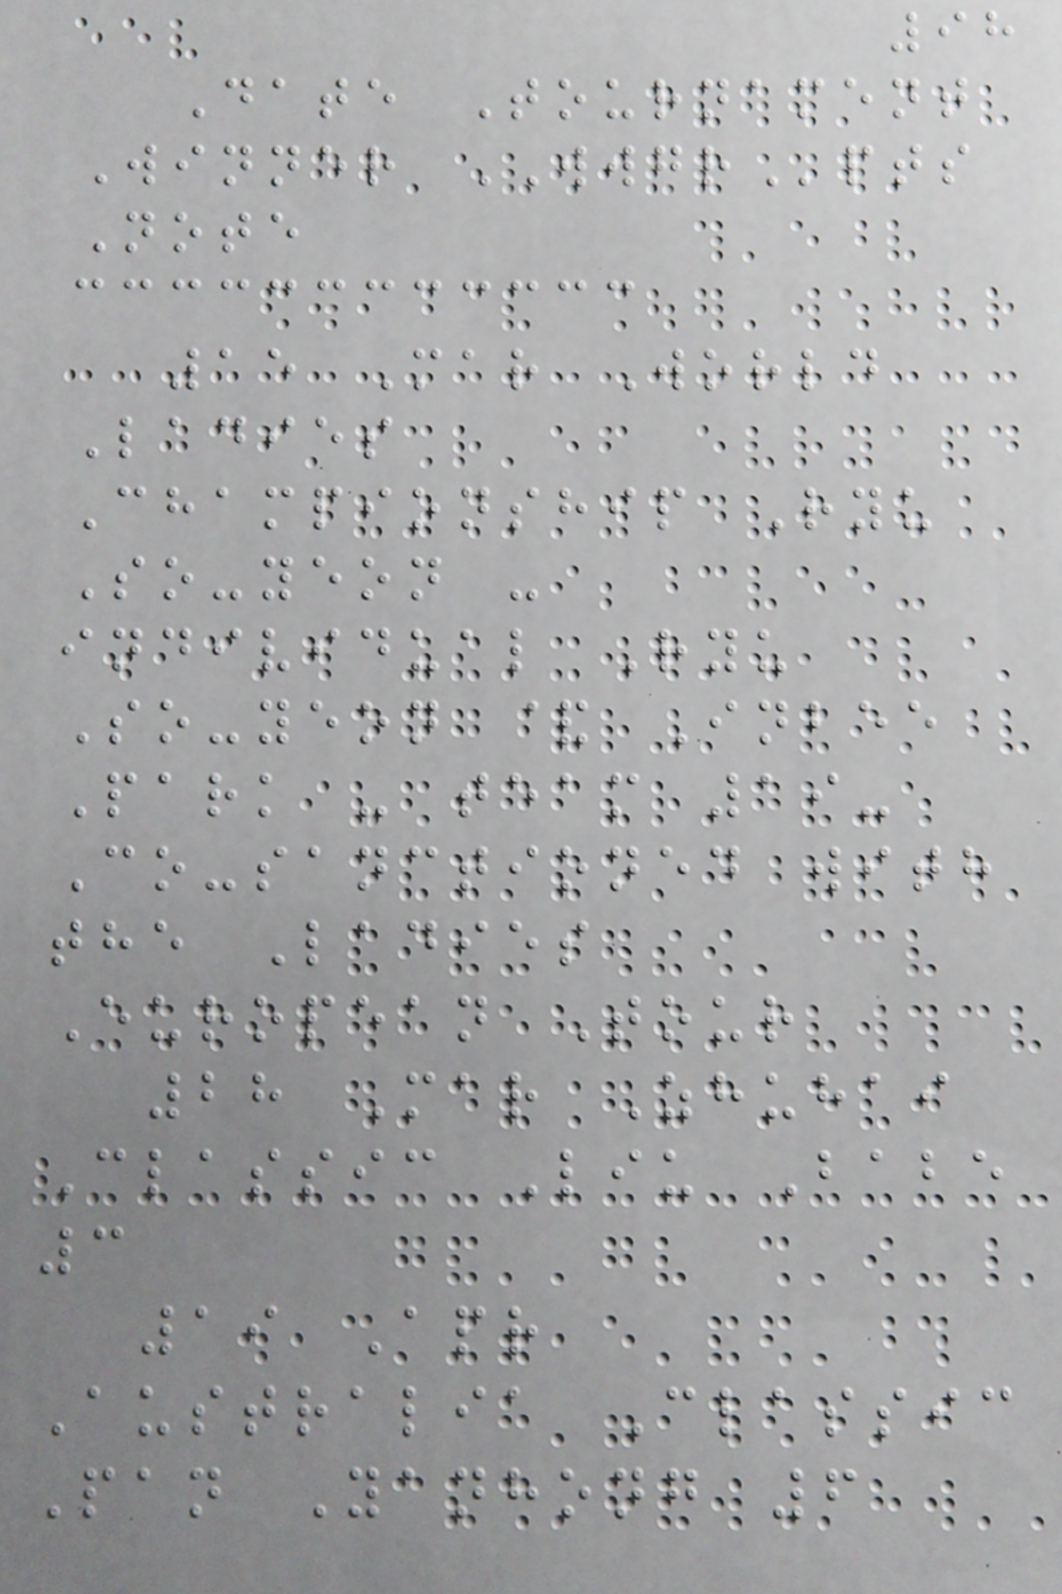98
Date Tournament
Winner WWGRpts
Note
15 Mar World
Ladies
Championship Ryu
So-yeon -
individual Ryu
So-yeon & Inbee
Park - team 19-
Co-sanctioned with
the Ladies
European Tour
28 Mar Zhuhai
Classic Liu Babe
3
19 Apr
Australia Classic
Pan Yanhong 6
